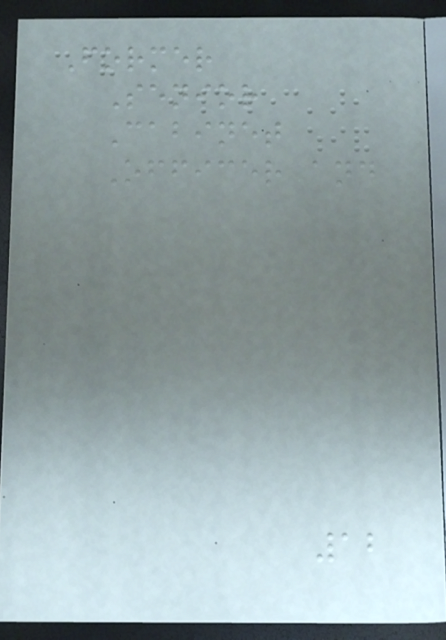Former
Senior
Cabinet
Officer and
12
